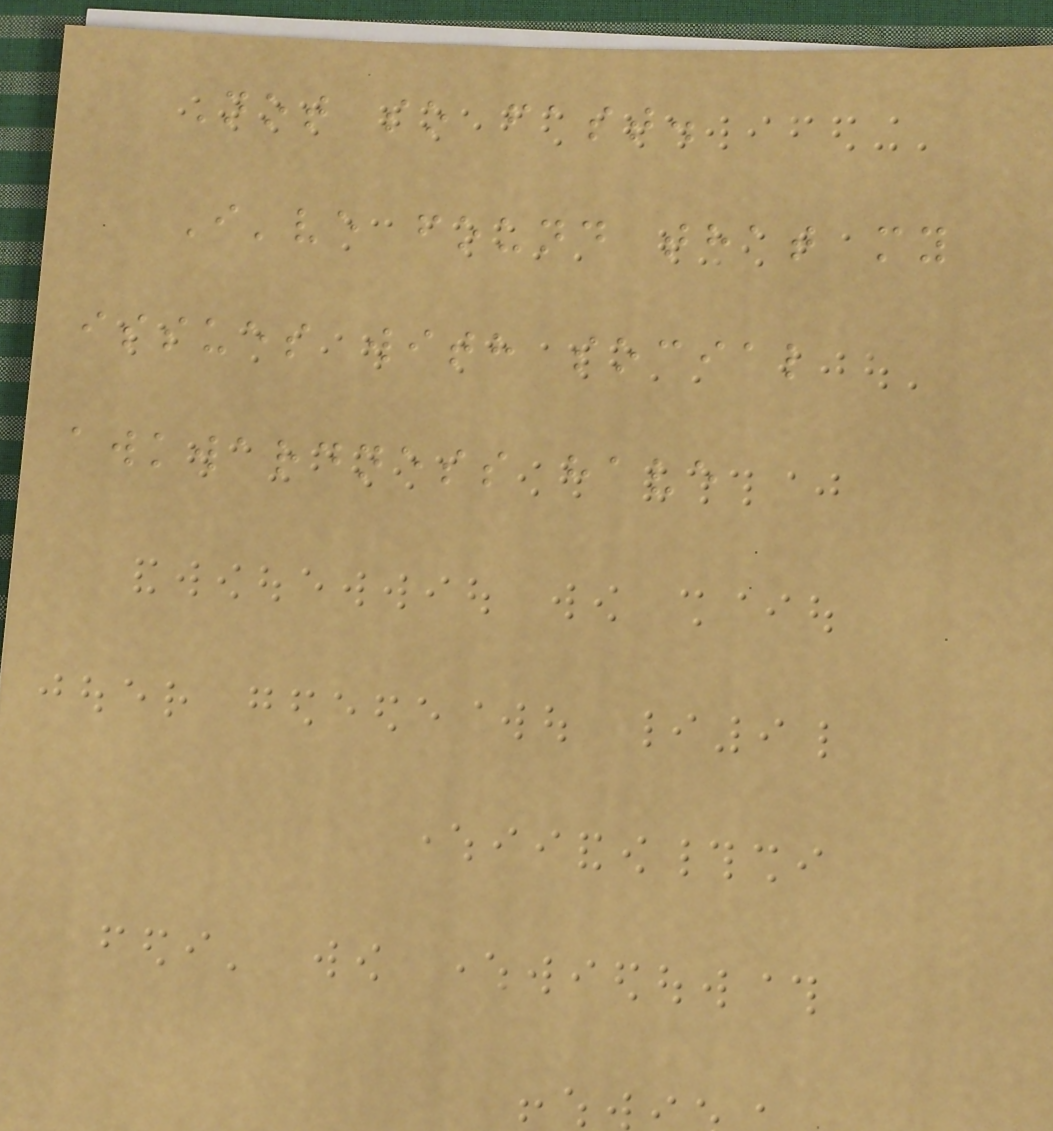Not so fast.
I've found that my
issues with social
awkwardness have
